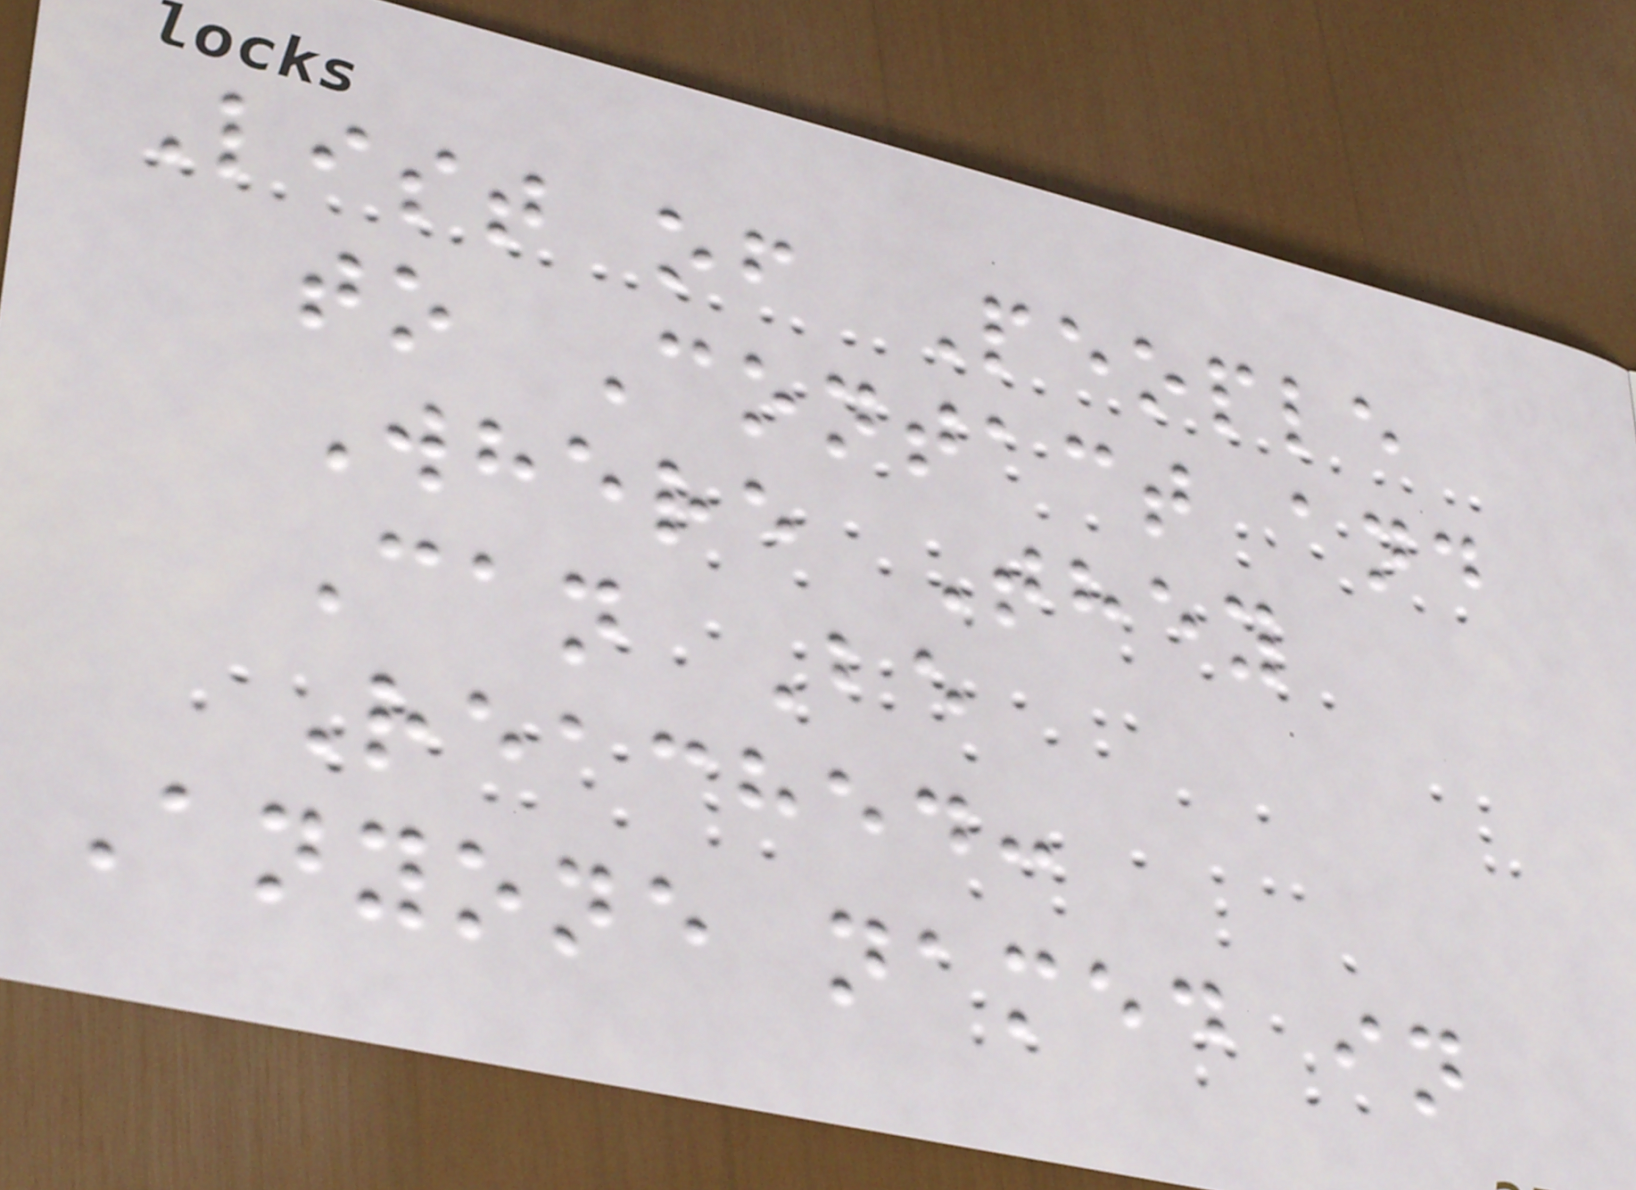List of People
to Contact and
Where They
Can Be
Reached:
Anyone named in
